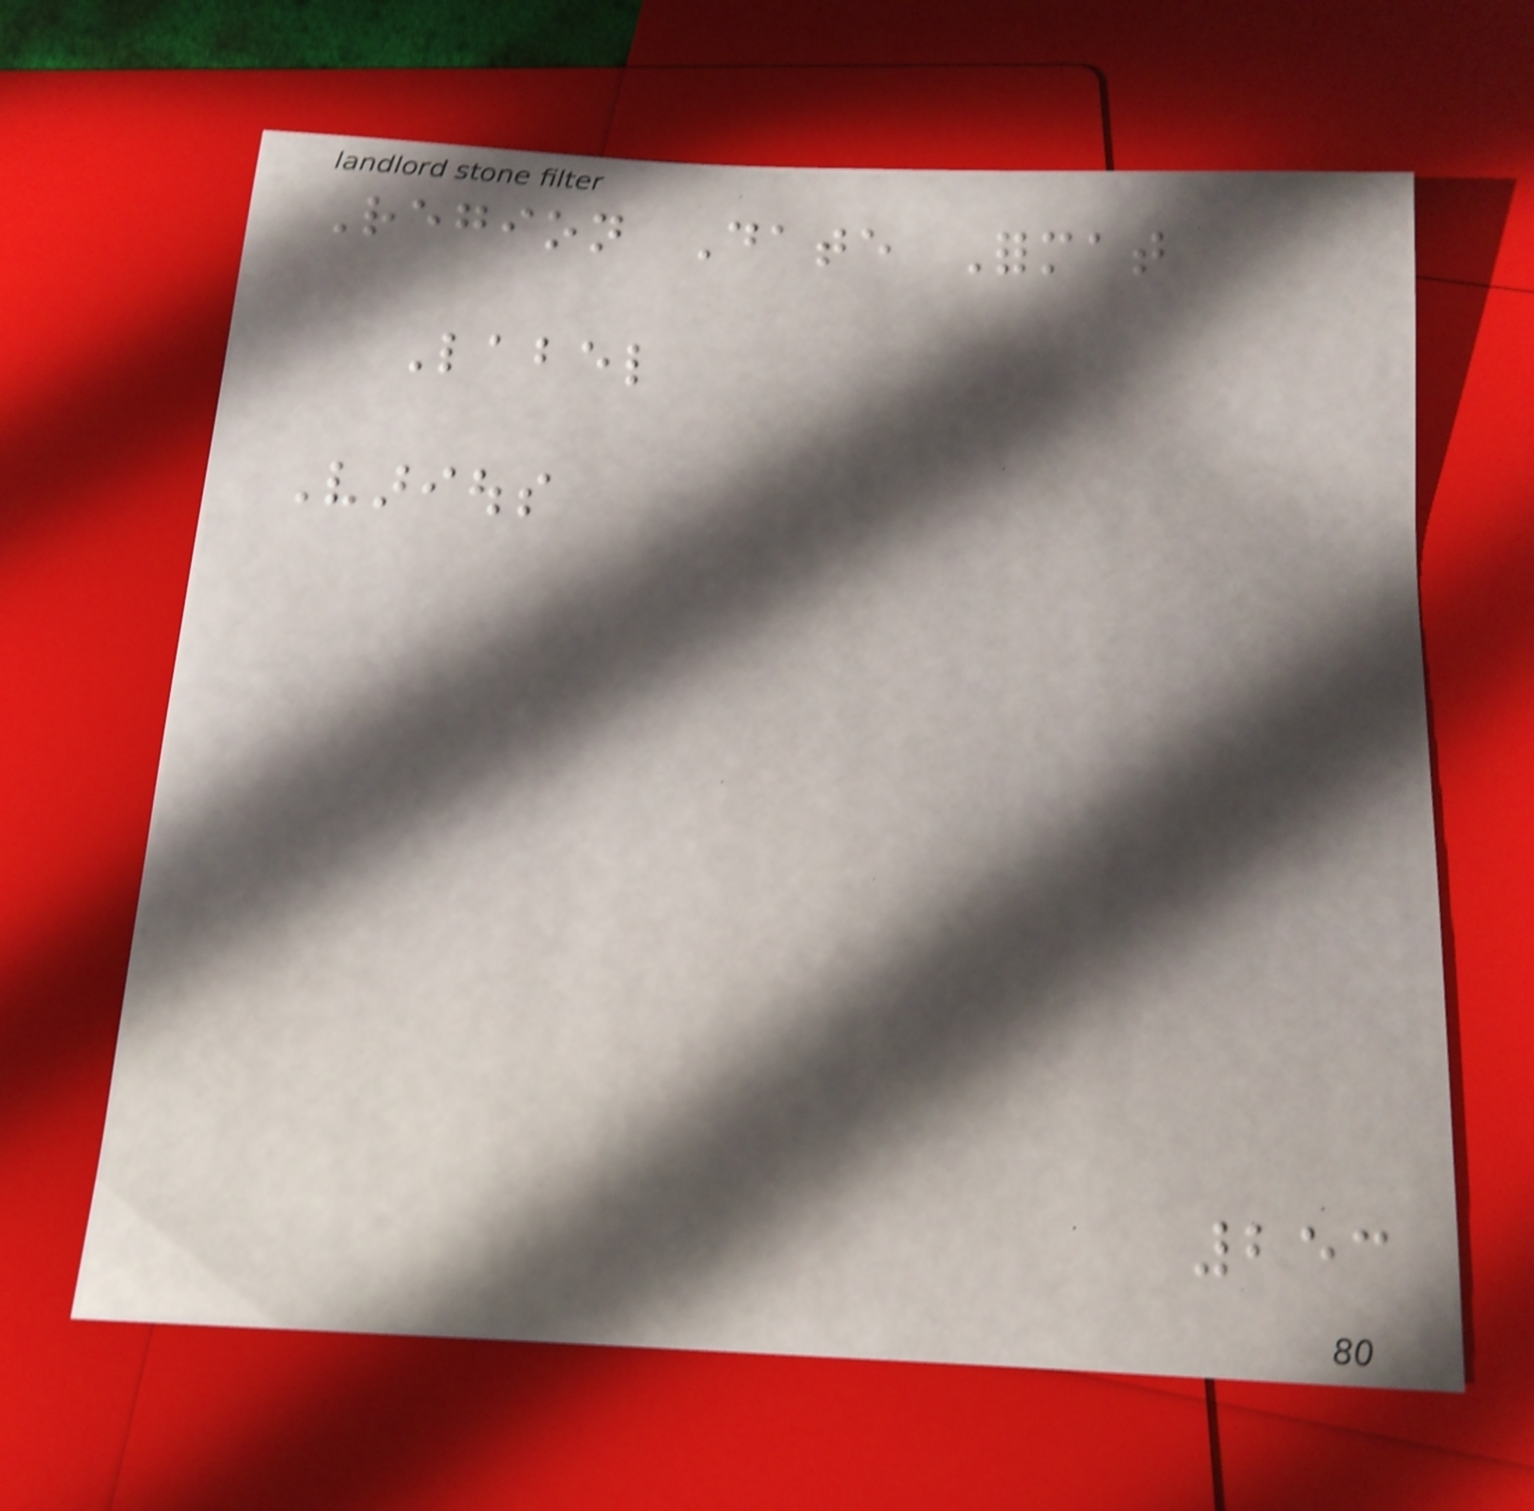Region Date Format
Label
Various
253
